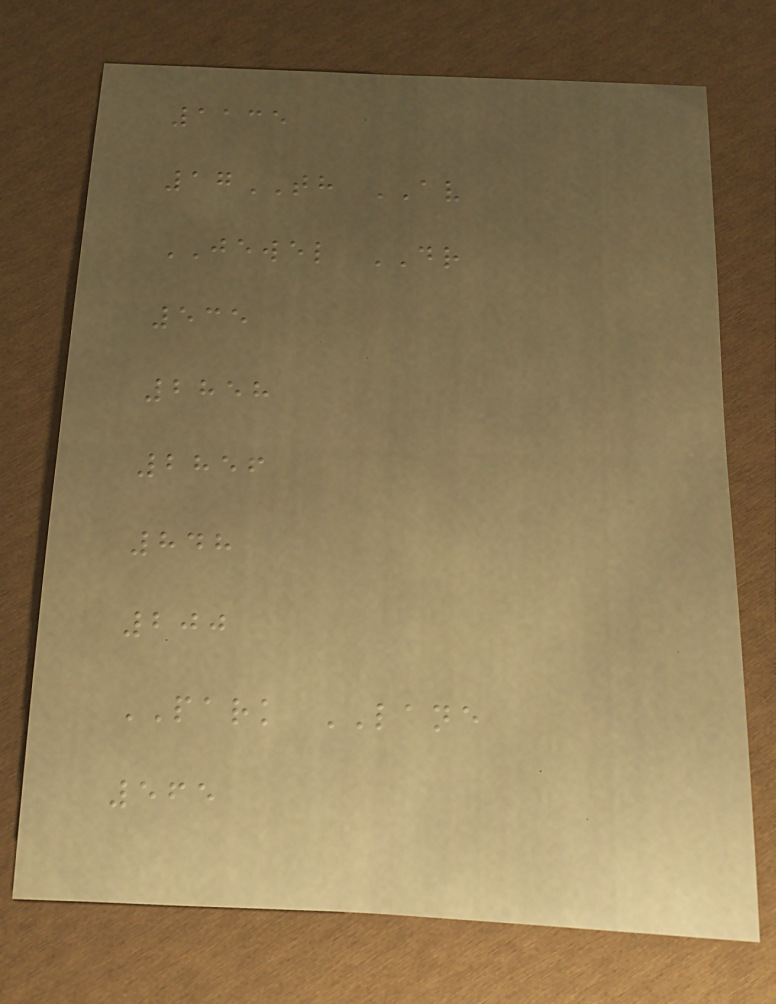1135
17TH AV
JEWEL DR
535
2858
2856
848
200
PARK LANE
565
